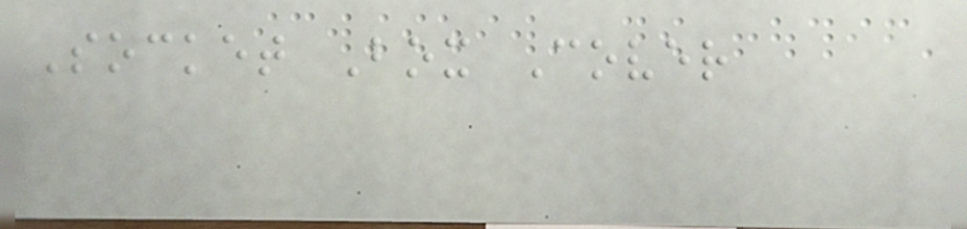Socket Box Cover
